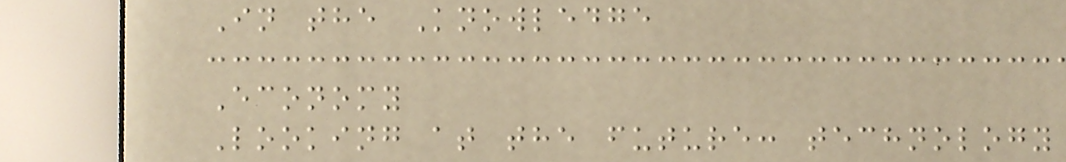In the Knowledge
Economy
Looking at the future: technology
